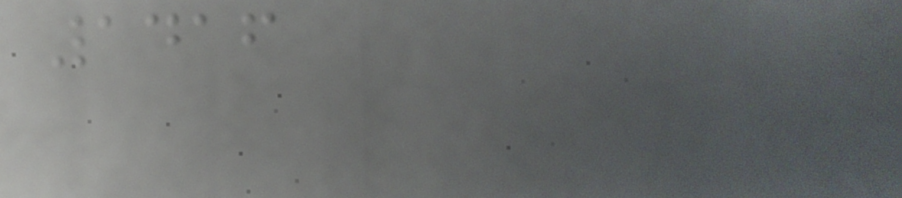1416
